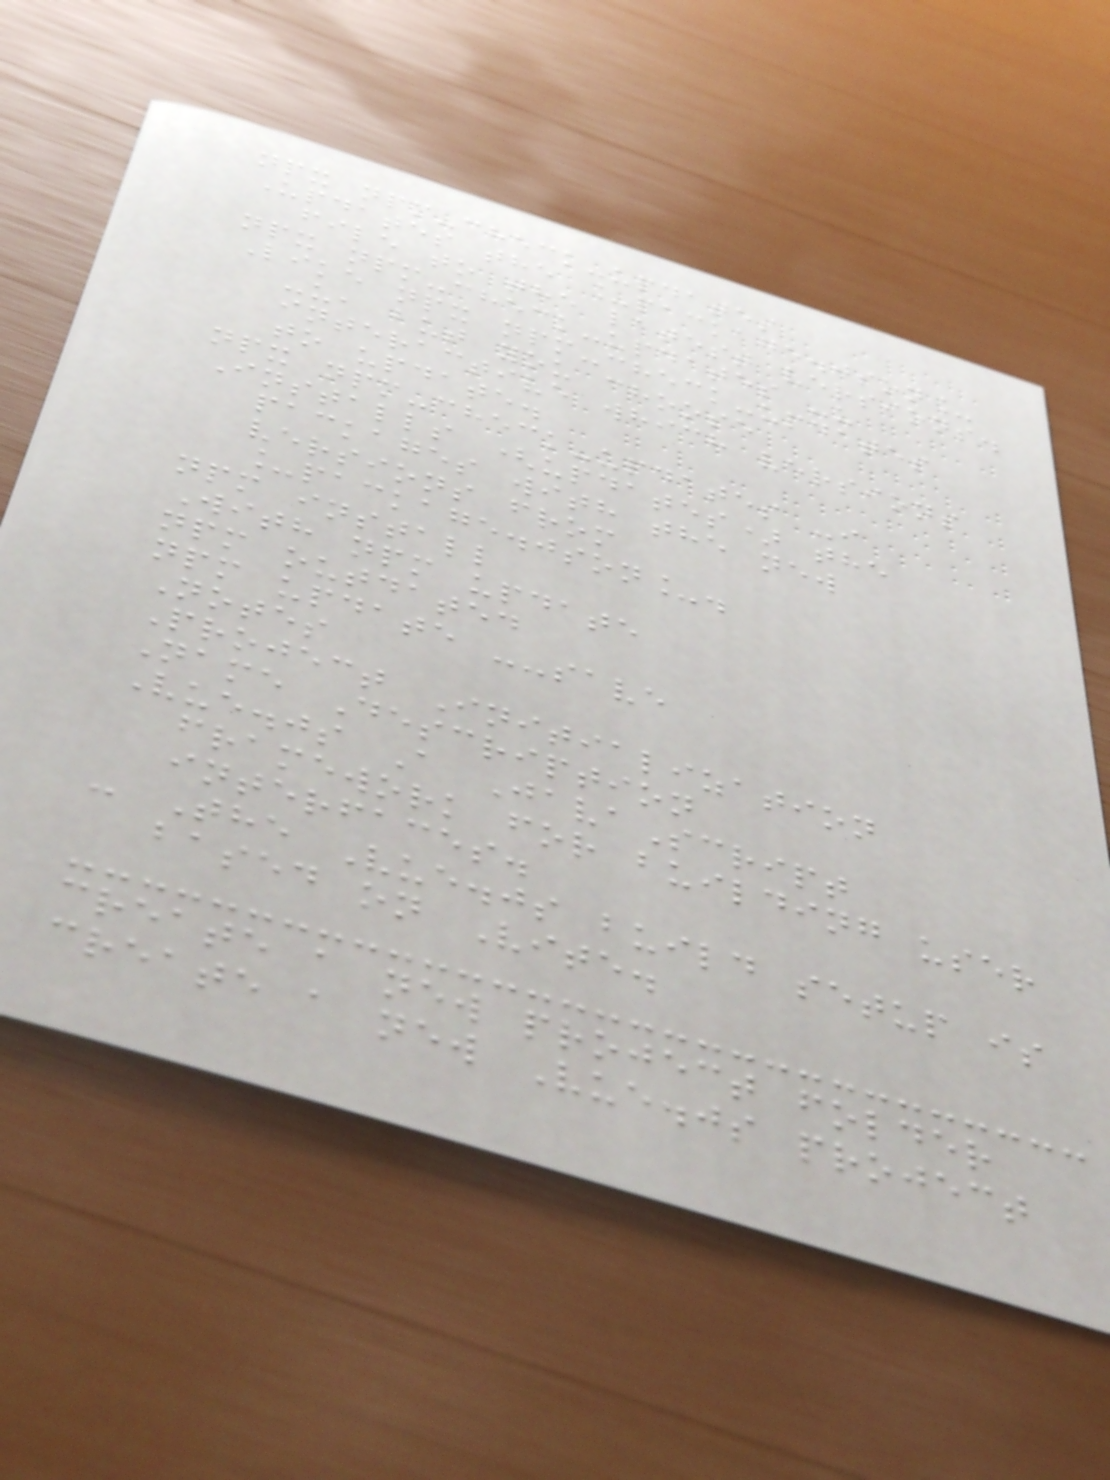npx npm-check-updates
Updates the _package.json_
file to the latest versions.
npx npm-check-updates -u
Like npx npm-check-updates
-u, but you choose
interactive which versions
to update.
npx npm-check-updates -i
Installs (updates) the
packages with the new
versions from
_package.json_.
npm install
With npm update
npm outdated
npm update --save
Notes
Project Initialization
Name Description
Vue.js A JavaScript
framework for building user
interfaces.
- The Vue.js build setup is
based on Vite.
create a new project folder
create a new Vue.js project
